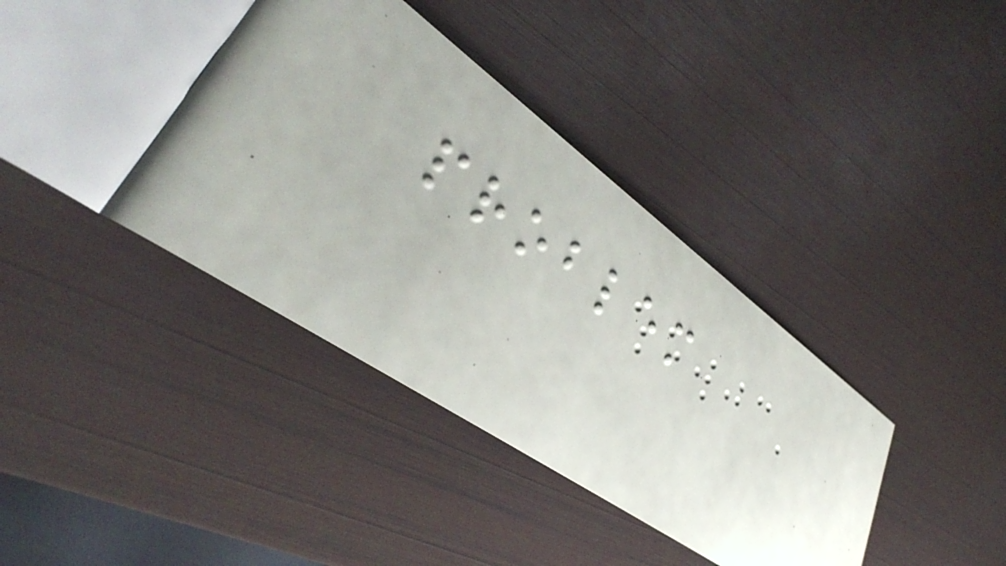problem
